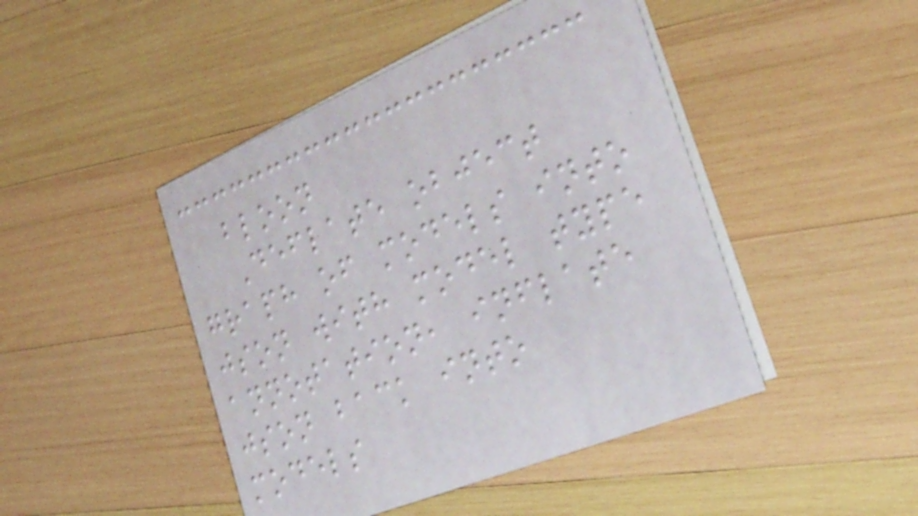bloon
Deflate object
graph of models into
json with model type
annotation, inflate
json back into
models
